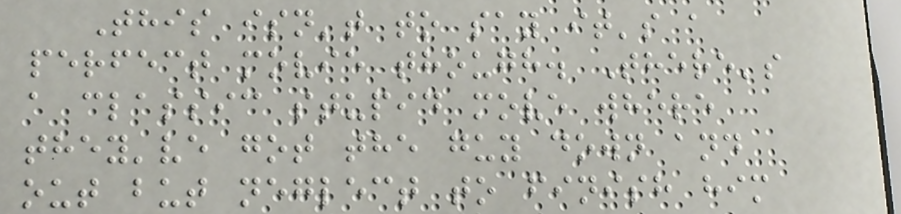This isn't to say it's a
perfect movie though. There's
a classic stupid move where
they've got the guy down and
out but neglect to finish him
